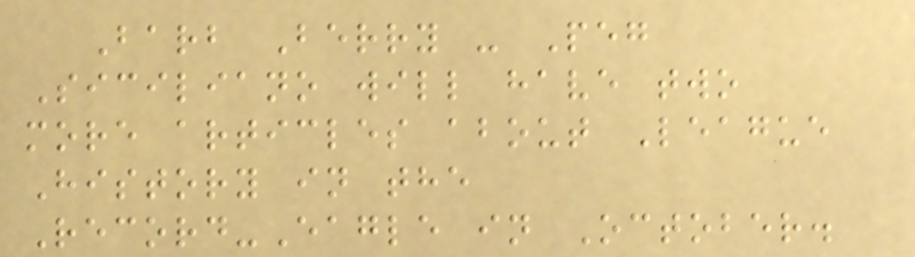Barb Berry - Peg
Siciliano will have two
more articles about League
History in the
Record-Eagle in October.
